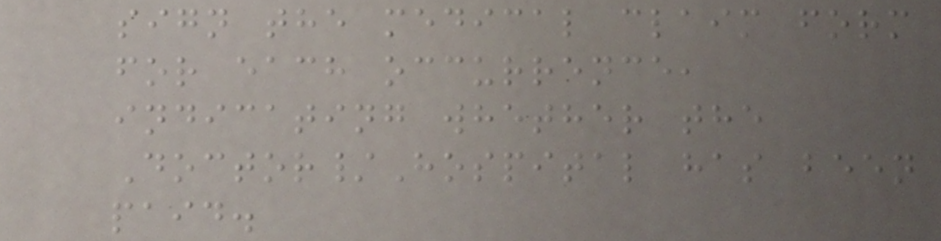sign the medical claim form
for each occurrence,
indicating whether the
Doctor/Hospital has been
paid.
